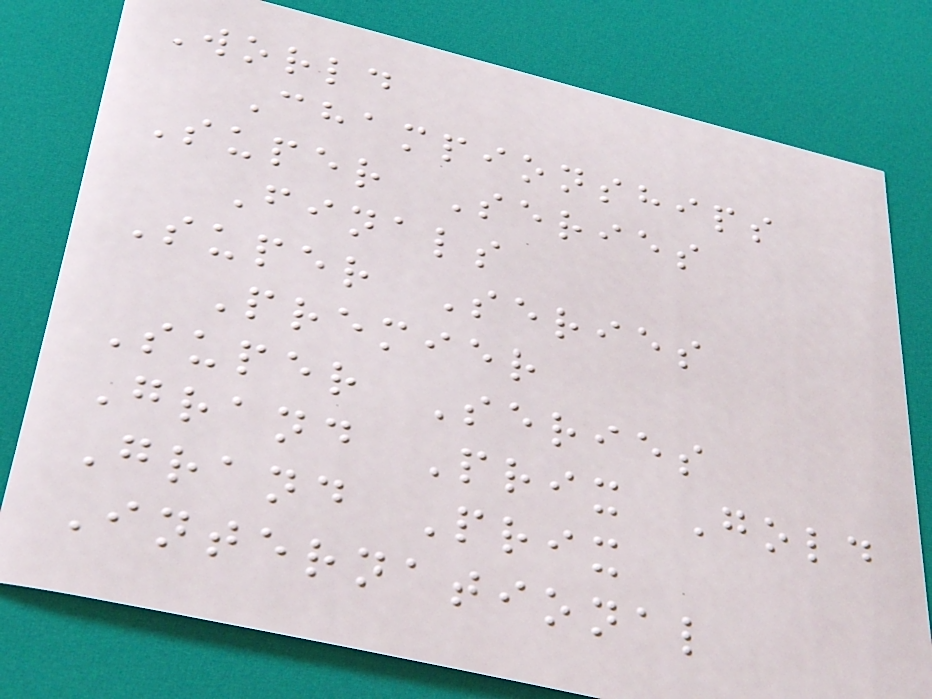World
Championships
Super Series
Finals
Super Series
Premier
Super Series
Grand Prix Gold
Grand Prix
International
